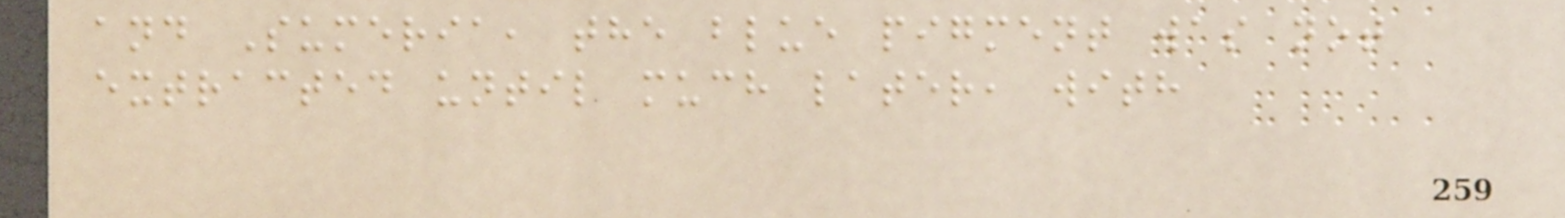and Sumeria, the blue pigment was not
extracted until much later, with
